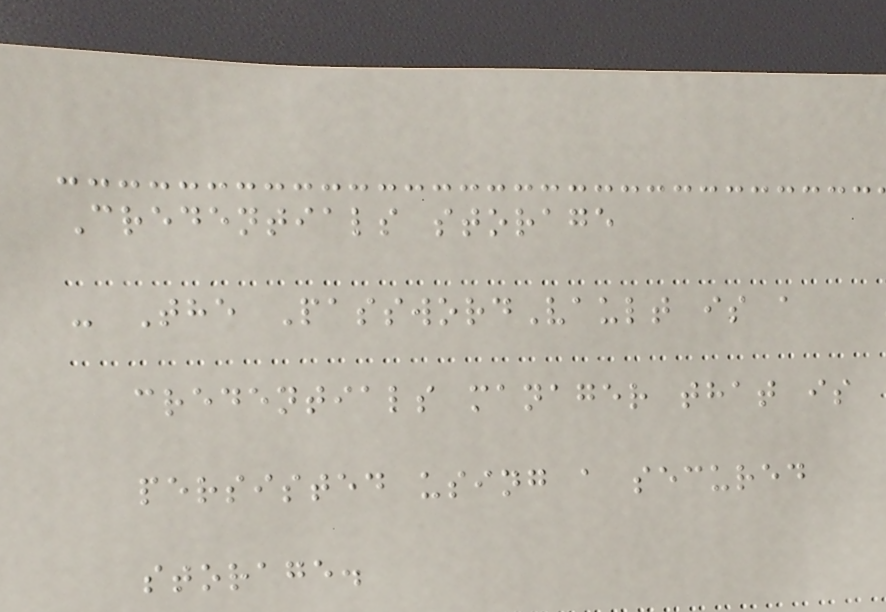Credentials storage
- The PasswordVault is a
credentials manager that is
persisted using a secured
storage.
